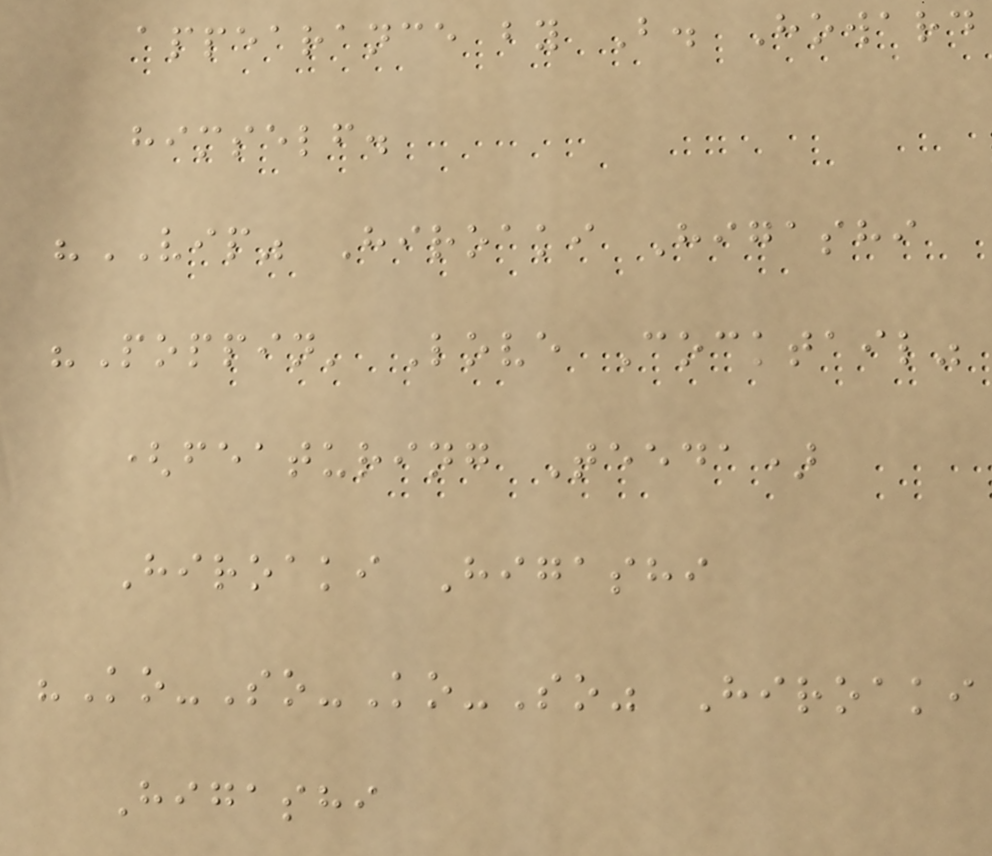appearance by B. Howard
himself.
"VIP" Hiroaki Higashi
"Poppin' Love Cocktail"
(featuring Teeda)
Hiroaki Higashi
"Ko-So-Ko-So" Hiroaki
Higashi
